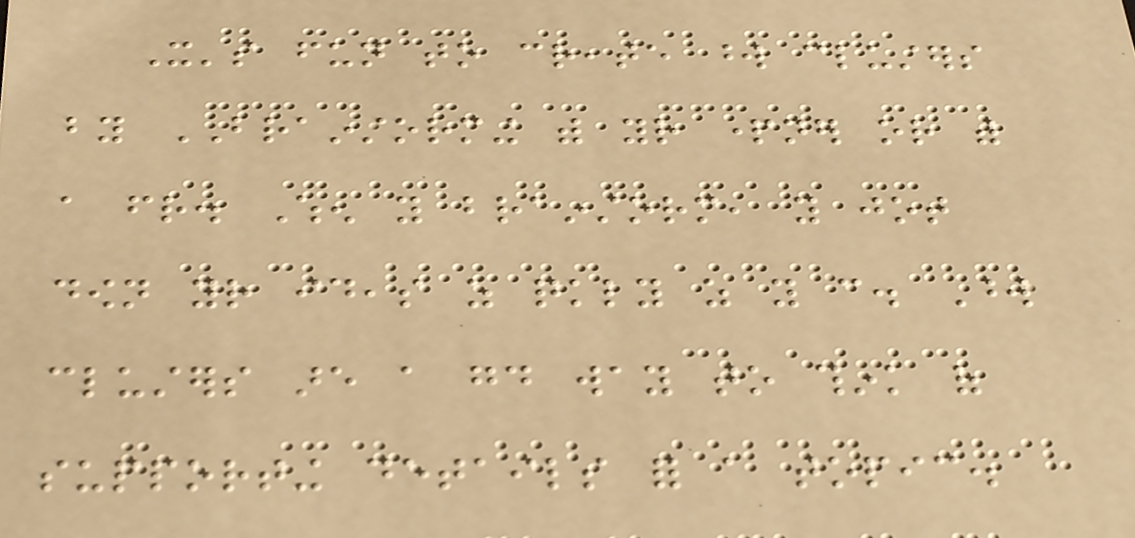It's fun to create word clusters
by BRAINSTORMING with your partner or with
a friend. When you brainstorm, you jot
down your ideas as quickly as you can. Word
clusters are a good way to think of
supporting details for a topic.
